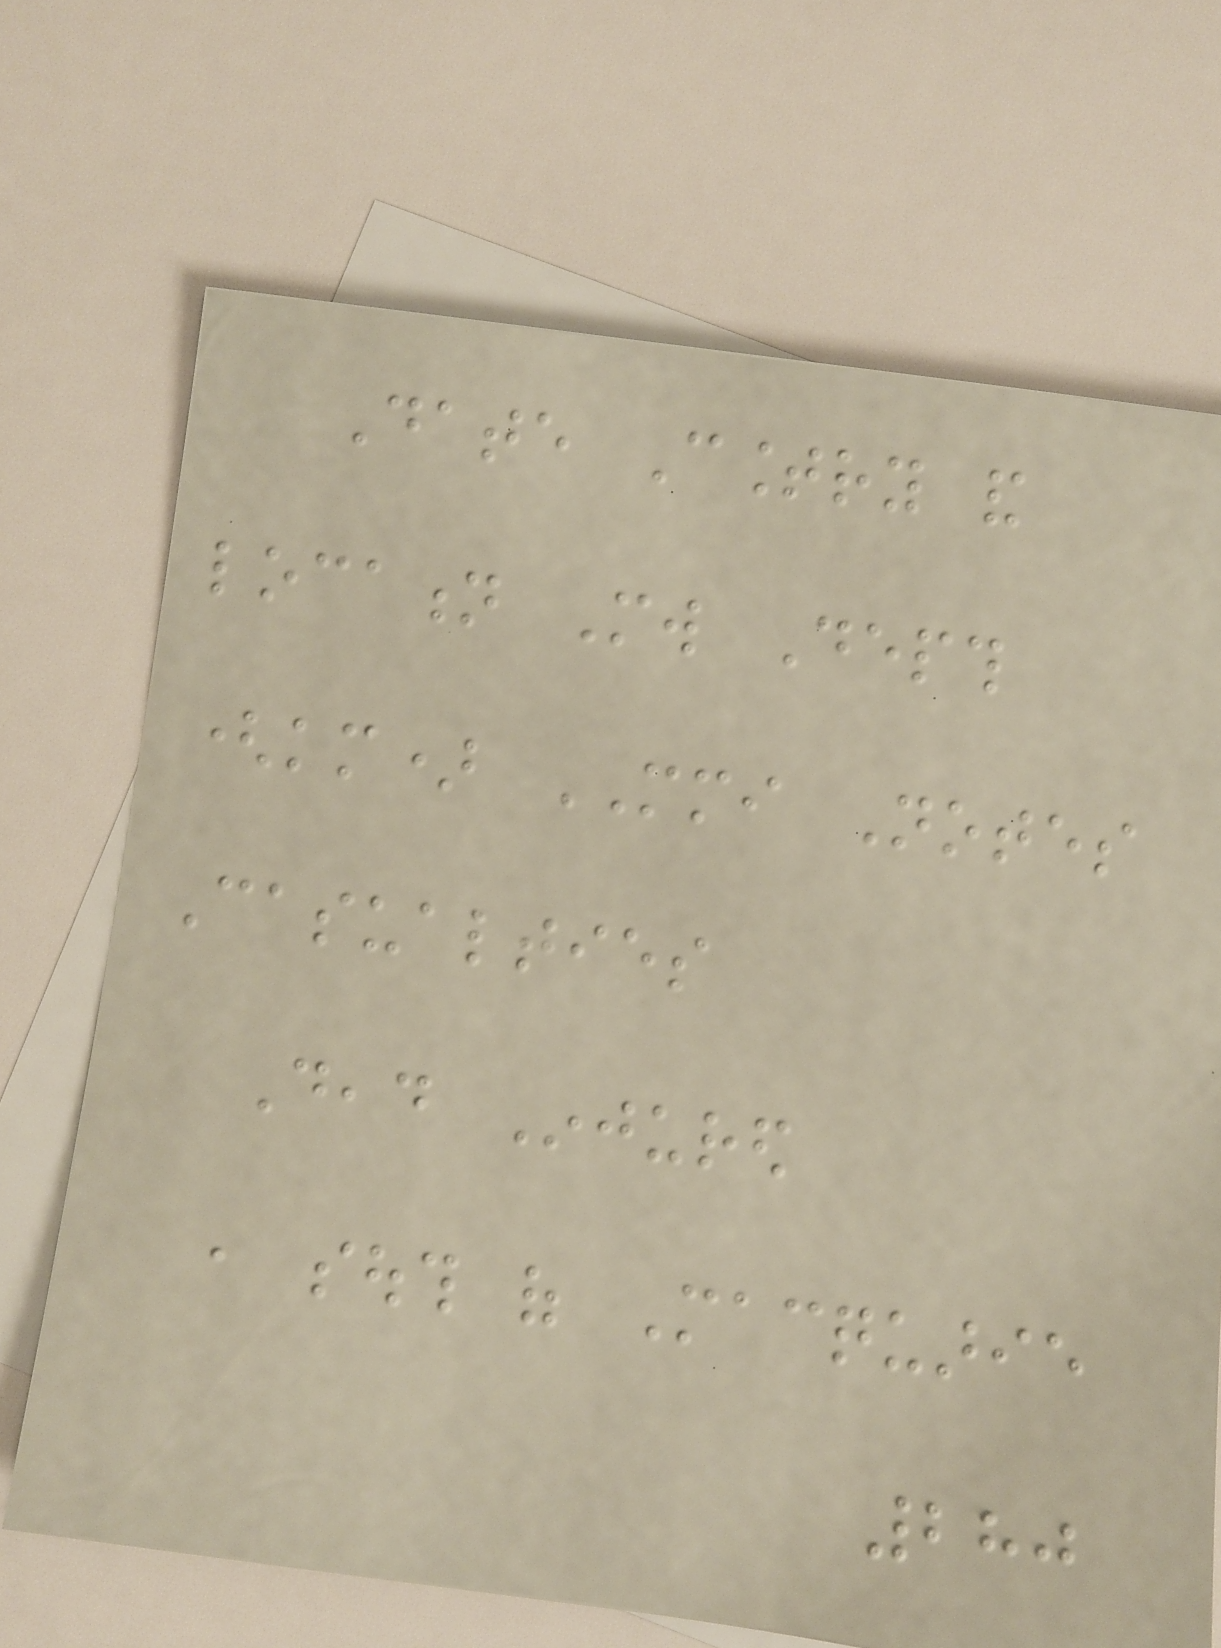Date Country and
location Mw Depth
(km) MMI Notes
Casualties
Dead Injured
, south of Macquarie
280
